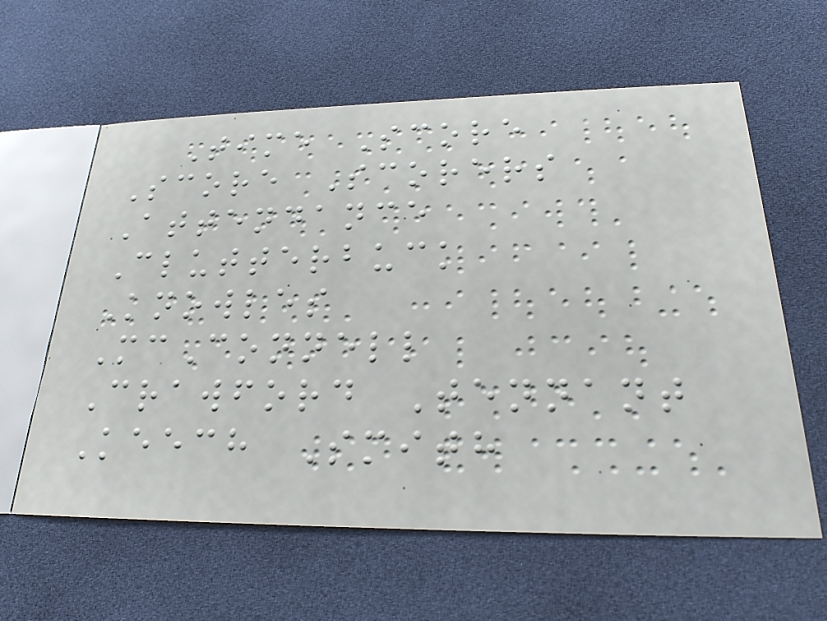Time Score
Score Scorers
Attendance
Clutterbuck
Knowles
McConnell
Crawford Tennant
Keech Smith
